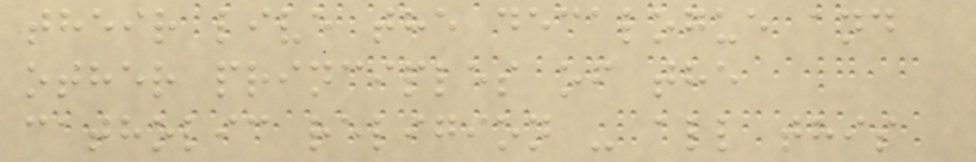their live the decalogue and
other principles of the
catholic religion - all this
